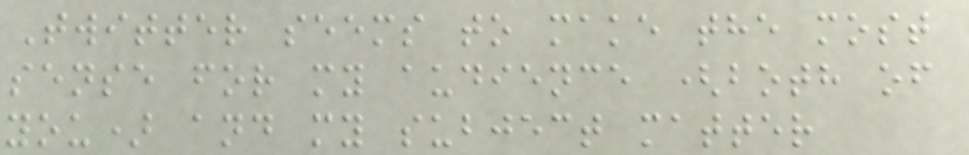Twitter seems to make the most
sense for my audience (both of
you) and my subject matter
